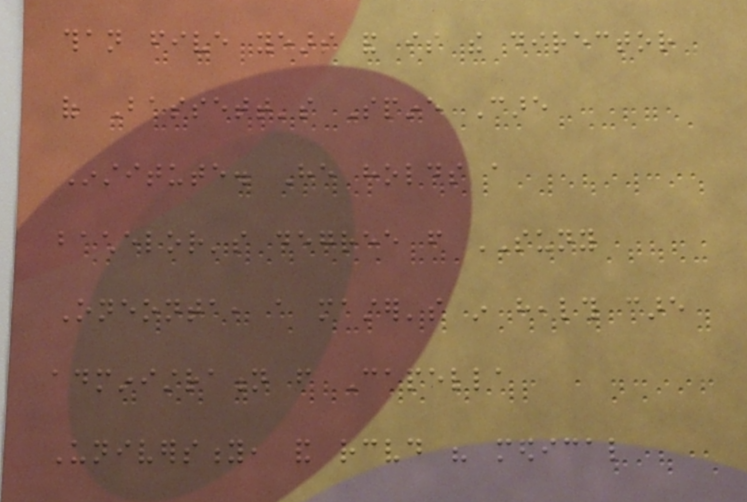than five years and is the director
of Bassett's Spine Care
Institute. He holds a
bachelor's degree from SUNY
Oneonta, a master's in health care
administration from Capella
University, and received his medical
